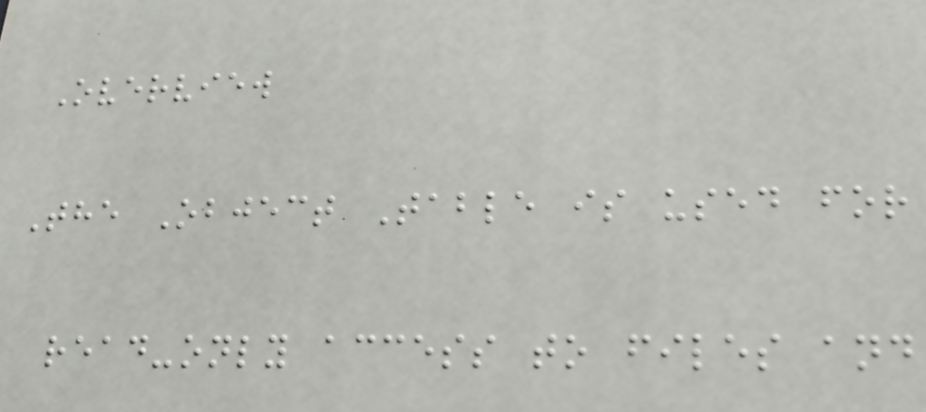Overview
The Object Table is used for
read-only access to files and
